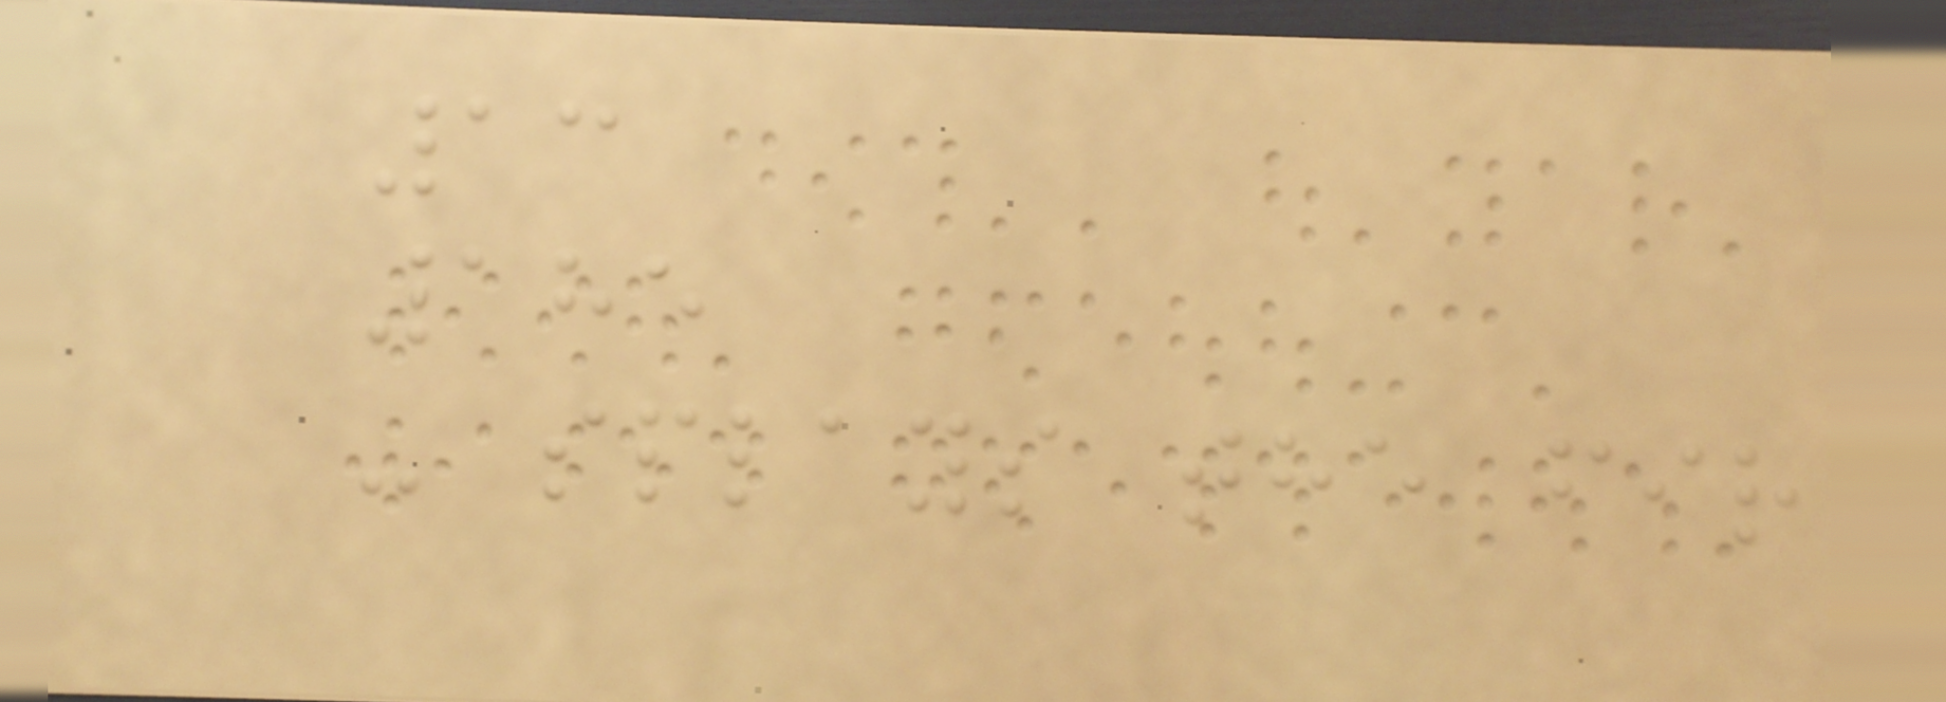13
185
- splays the fir
